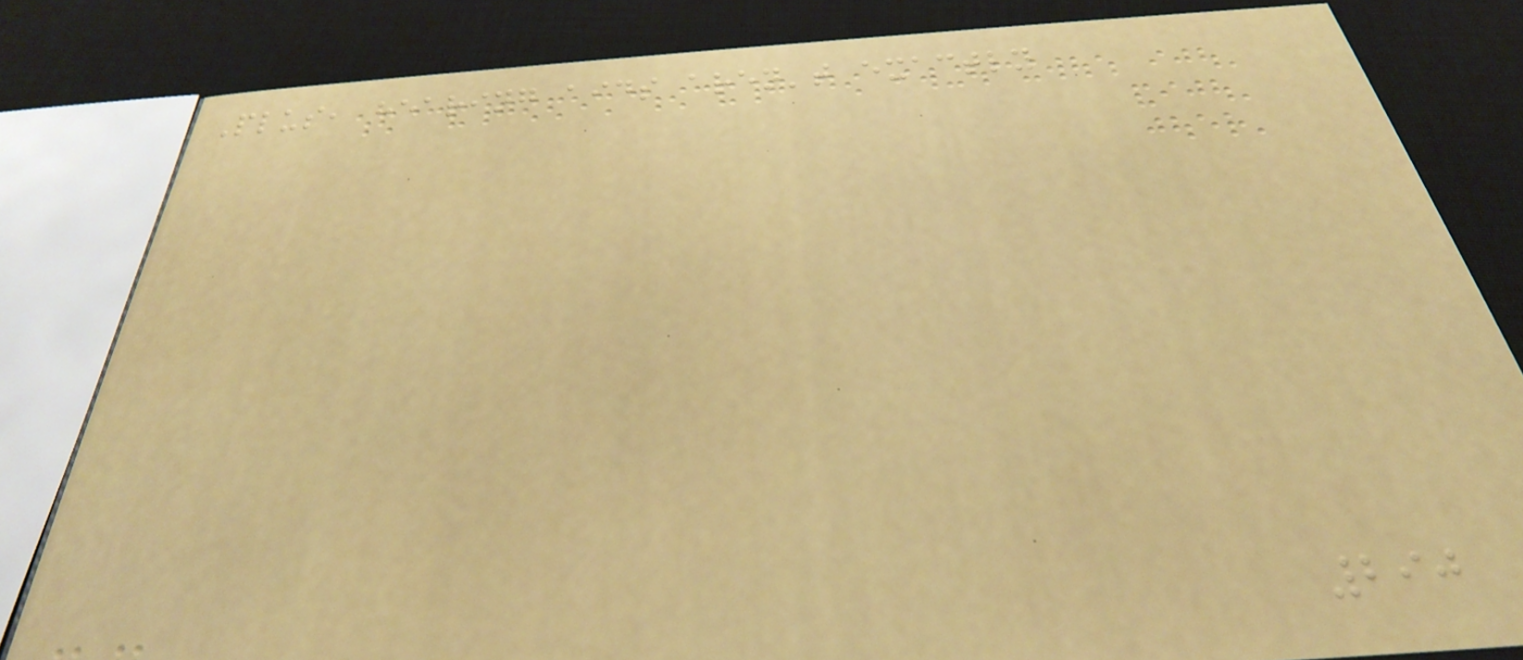Plus, hearing aids aren't exactly
290
